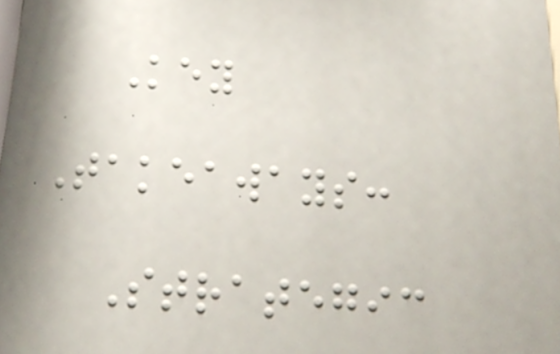Key
Takeaways:
Strategic
